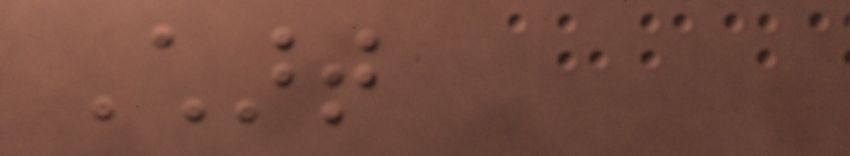Chart
